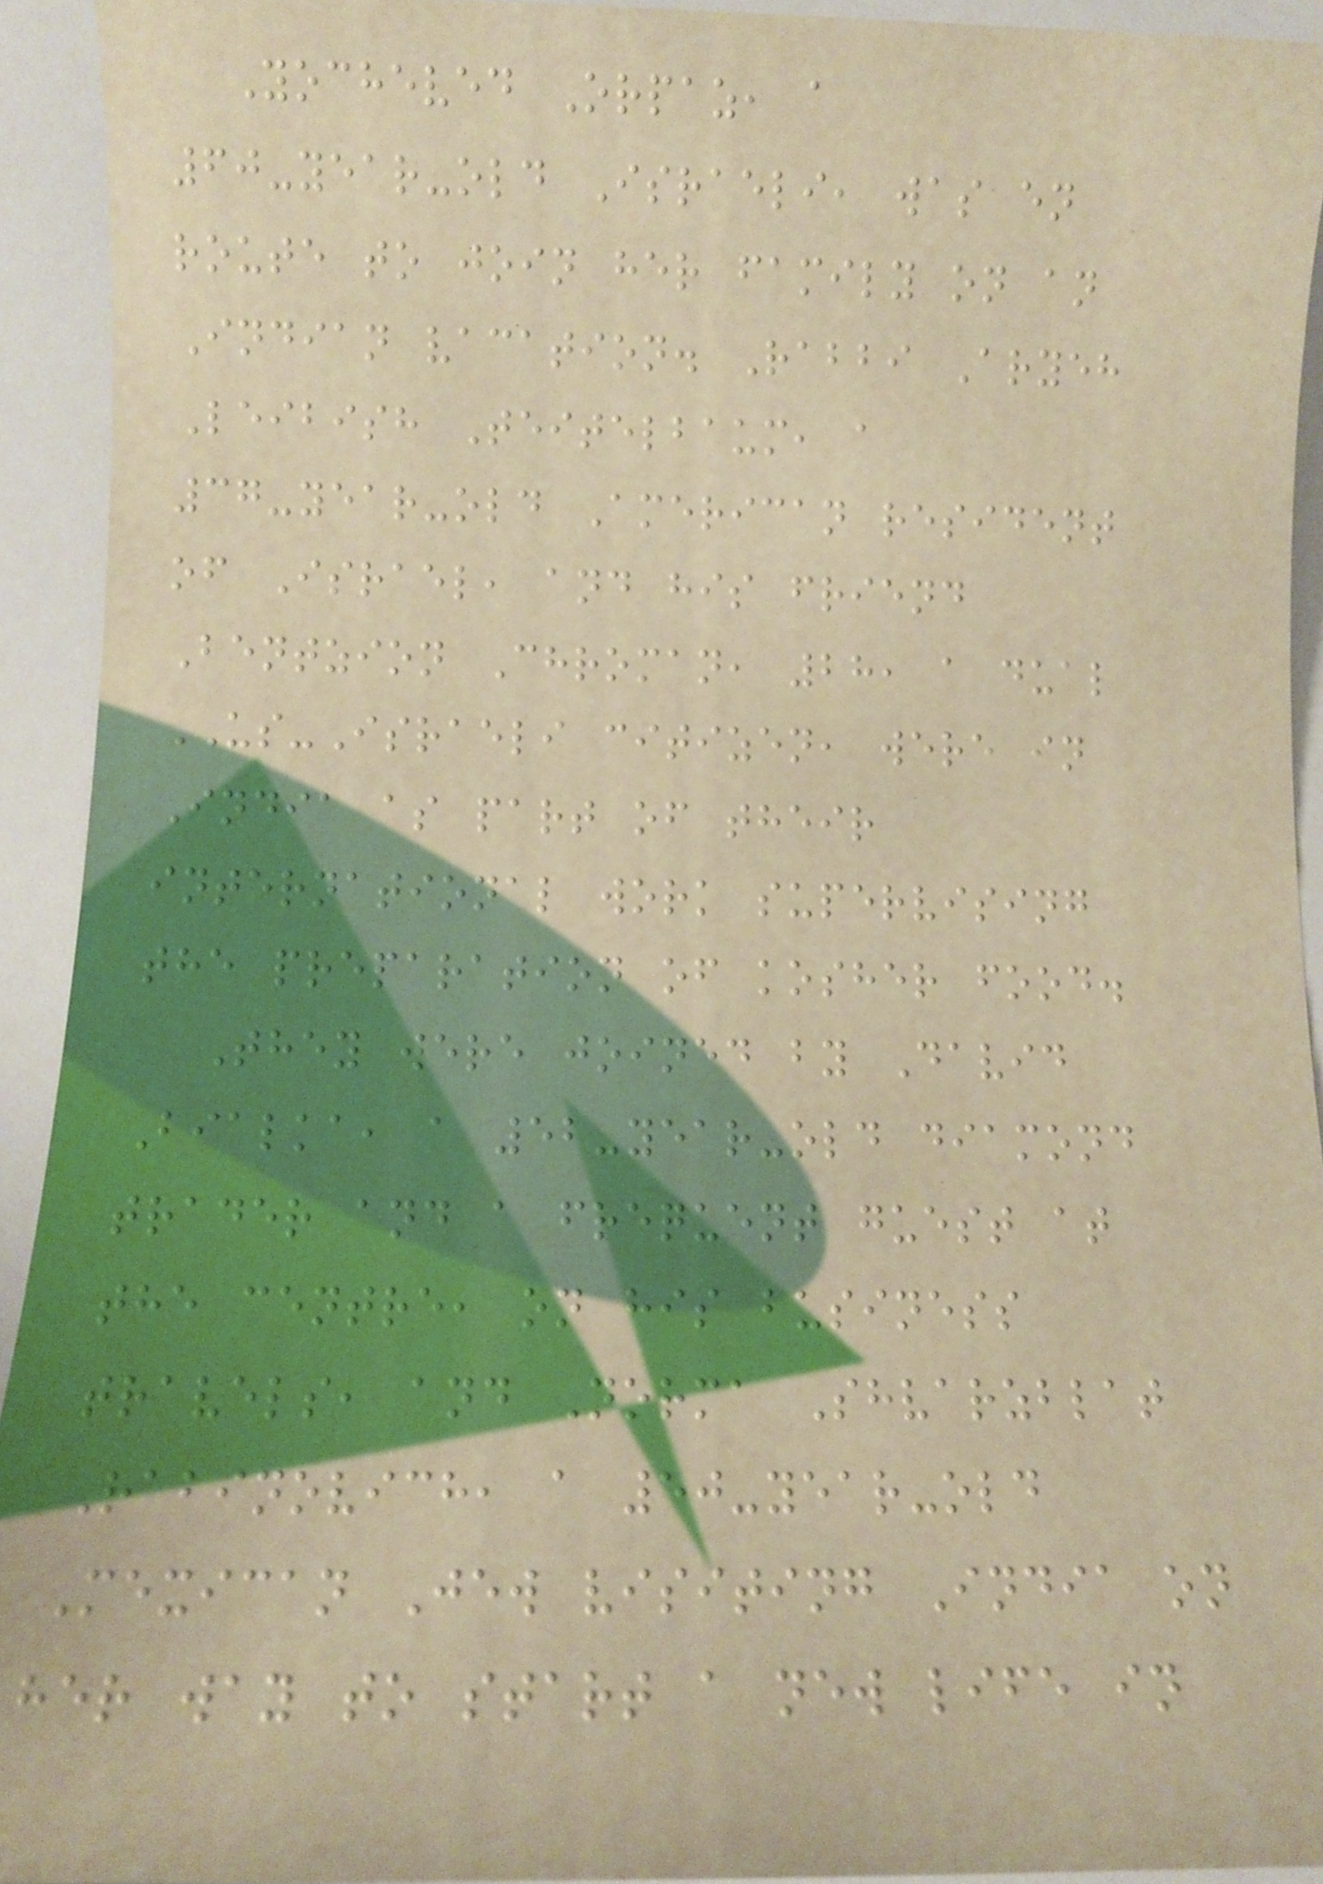Yocheved Orpaz, a
60-year-old Israeli, was en
route to join her family on an
Indian vacation. Rabbi Aryeh
Leibish Teitelbaum, a
37-year-old American resident
of Israel, and his friend
Bentzion Chroman, 28, a dual
US-Israeli citizen, were in
India as part of their
international work supervising
the preparation of kosher food.
They were joined by David
Bialka, a 52-year-old diamond
trader and a frequent guest at
the centre, on his business
travels, and Norma Shvarzblat
Rabinovich, a 50-year-old
Mexican Jew visiting India on
her way to start a new life in
